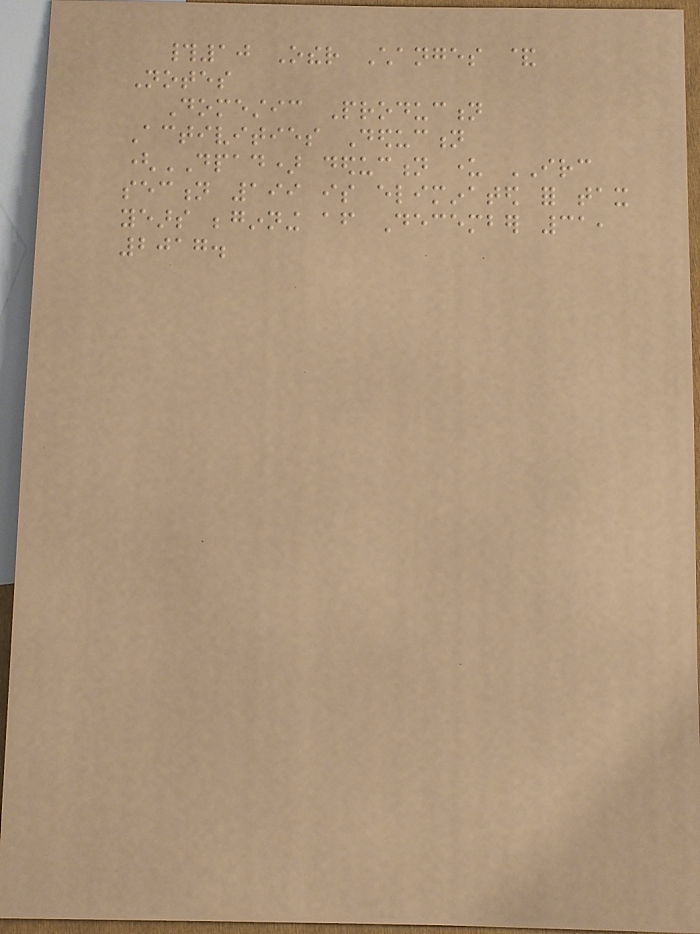#10 Other Changes &
Notes
Domestic Production
Activities Deduction
(DPAD) deduction under IRC
section 199 is eliminated for tax
years beginning after December 31,
2017.
